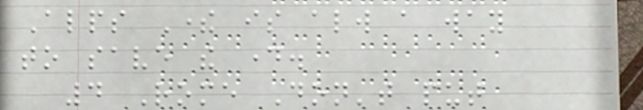Alps There is always a way
to save the day.
4 Rome Don't put
